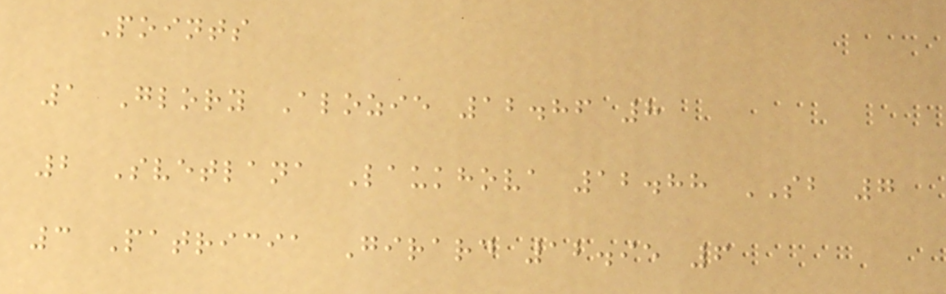Points
1 Glory Alozie 12.86 8
2 Svetlana Laukhova 12.88 SB 7
3 Patricia Girard 12.95 6
